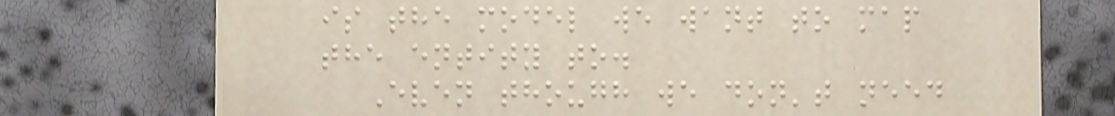is the model we want to map
the entity to.
Even though we don't need
